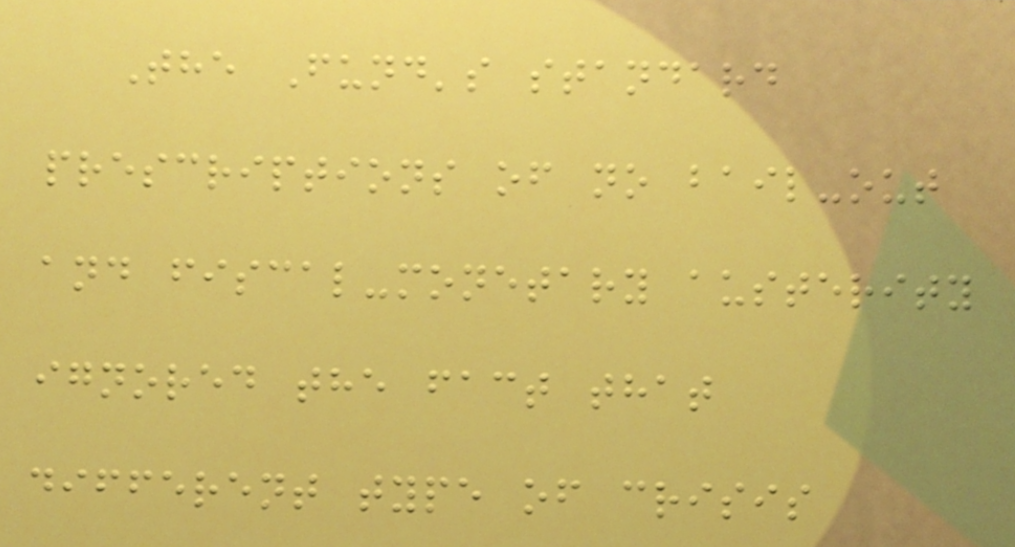The Fund's standard
prescriptions of no bail-out
and fiscal-monetary austerity
ignored the fact that
different type of crisis
